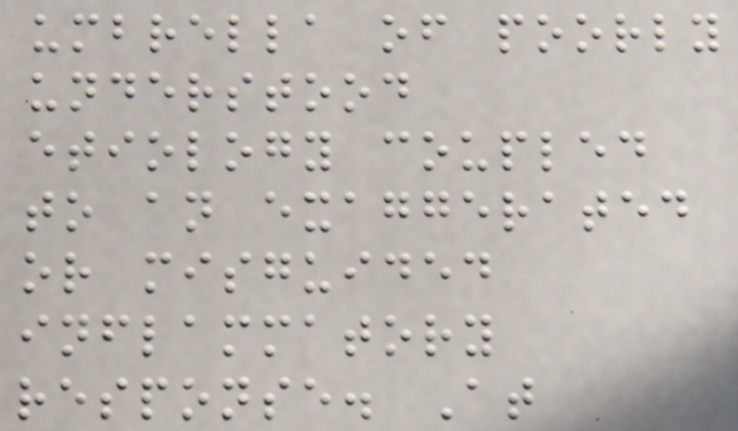umbrella of poorly
understood
etiology coupled
to an exaggerated
or misguided
inflammatory
response. At
